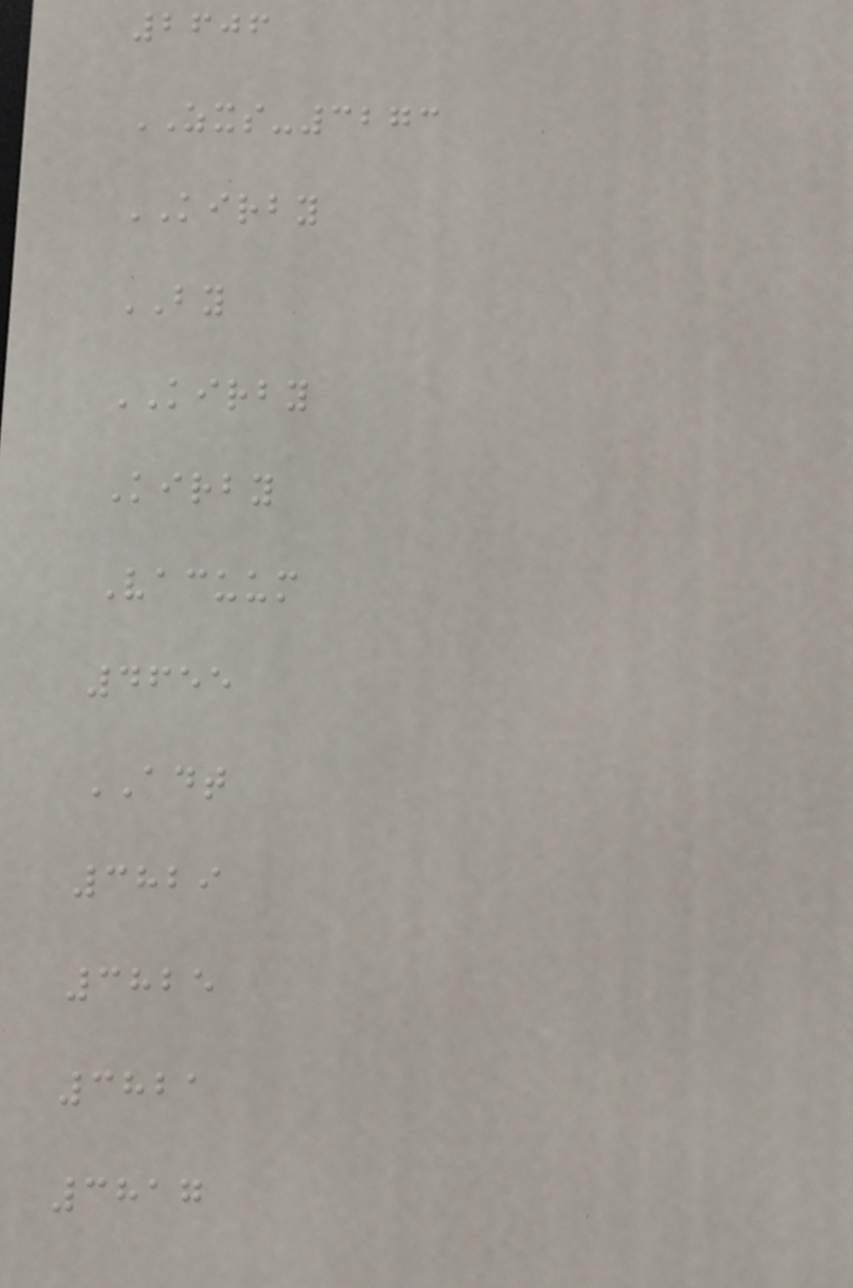2606
ZXS-3273
KIRBY
BY
KIRBY
Kirby
Vacuum
4655
ADT
3829
3825
3821
3817
